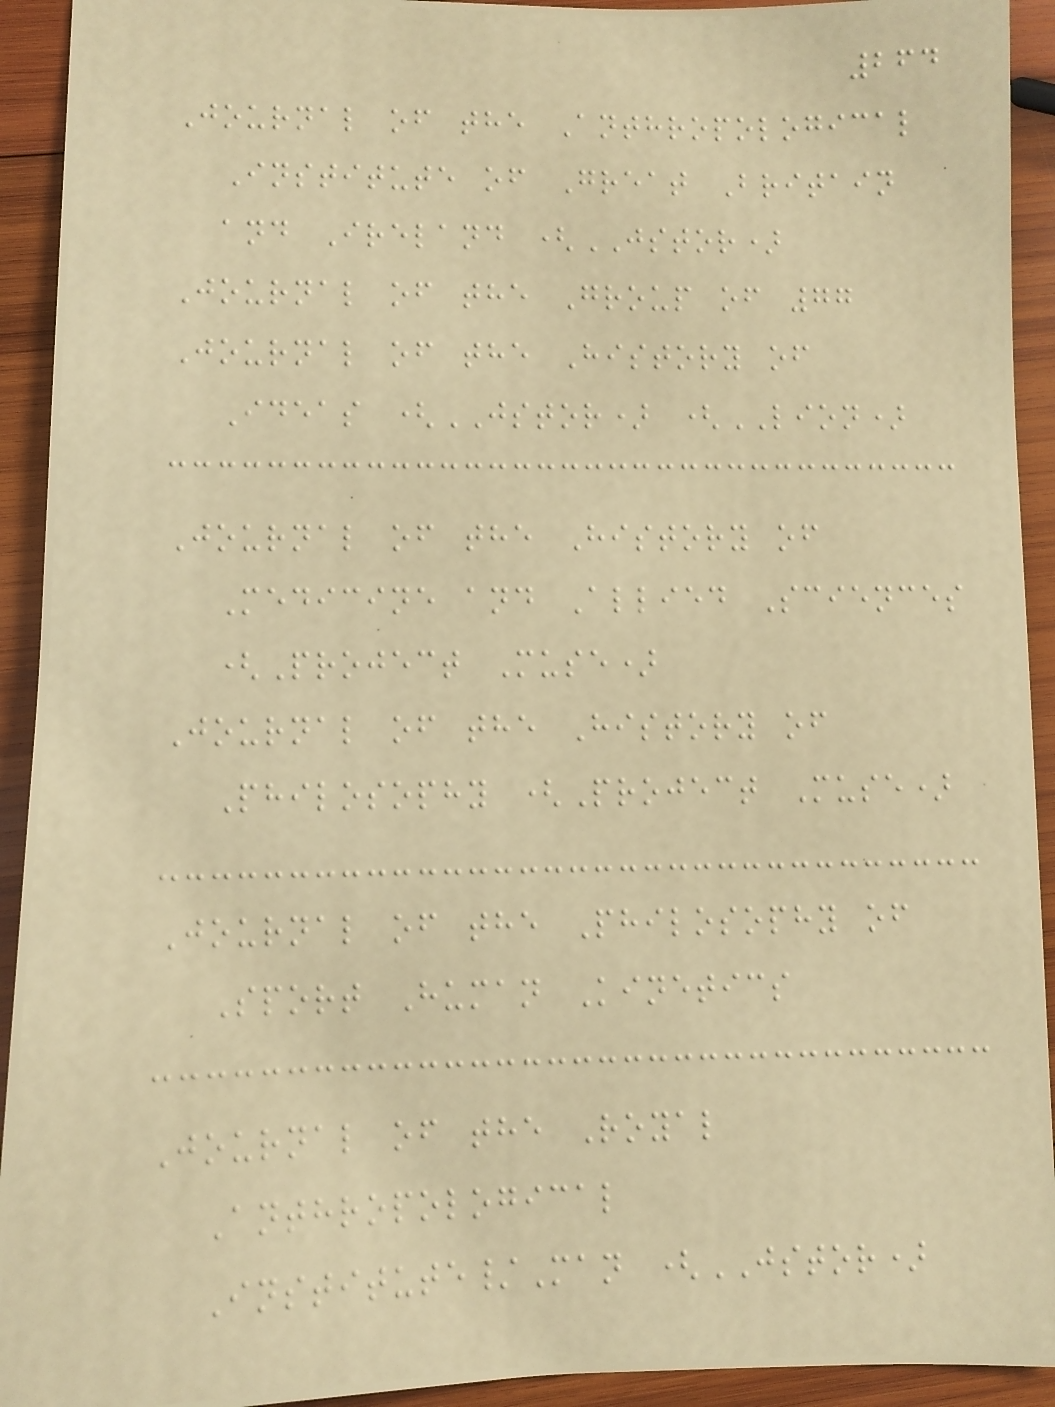264
Journal of the Anthropological
Institute of Great Britain
and Ireland (JSTOR)
Journal of the Group of 77
Journal of the History of
Ideas (JSTOR) (LION)
Journal of the History of
Medicine and Allied Sciences
(Project Muse)
Journal of the History of
Philosophy (Project Muse)
Journal of the Philosophy of
Sport Human Kinetics
Journal of the Royal
Anthropological
Institute/Man (JSTOR)
